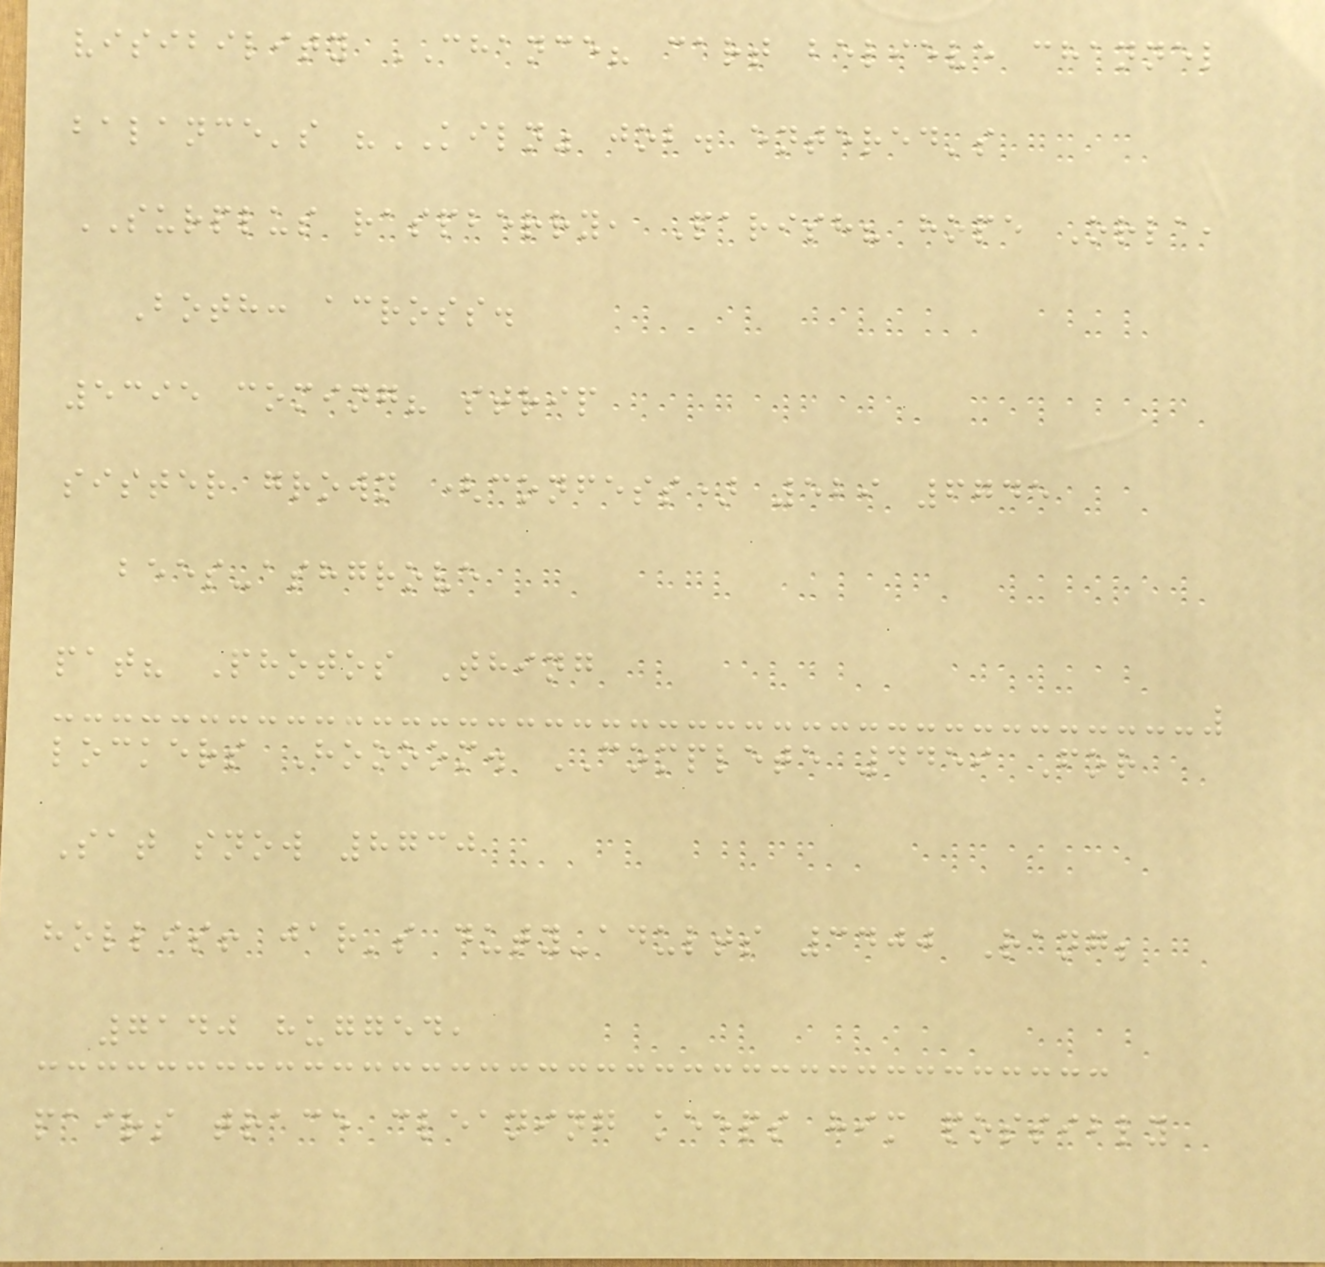visibility CHANCE? cart believe channel
balance's "KILN" job. entered's
SURPLUS raspberry, Parish? hope Orla,
Both: across.
5395 coming? strip
sister grown (confess) 529 6745
bees-ashgrove
pat? Photos Thing
lockers Hoooom. COMPLETE 4459 For
Sat snow 8730
hollis! jar's duty-adults 3400 Rang;
7140 hugged,
pairs trace cleaning keeps him possibly
